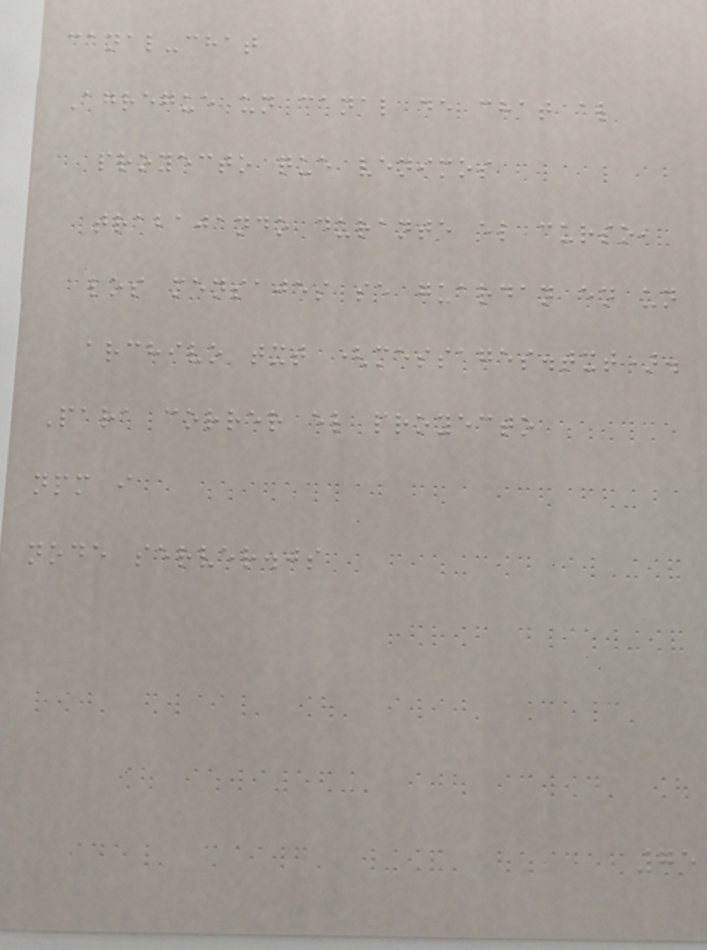canal-chat
Agregue un canal de chat al
proyecto que venimos
trabajando durante el curso,
los mensajes se guardan en un
archivo txt (messages.txt).
Para correr el proyecto
npm i
node server.js
75
